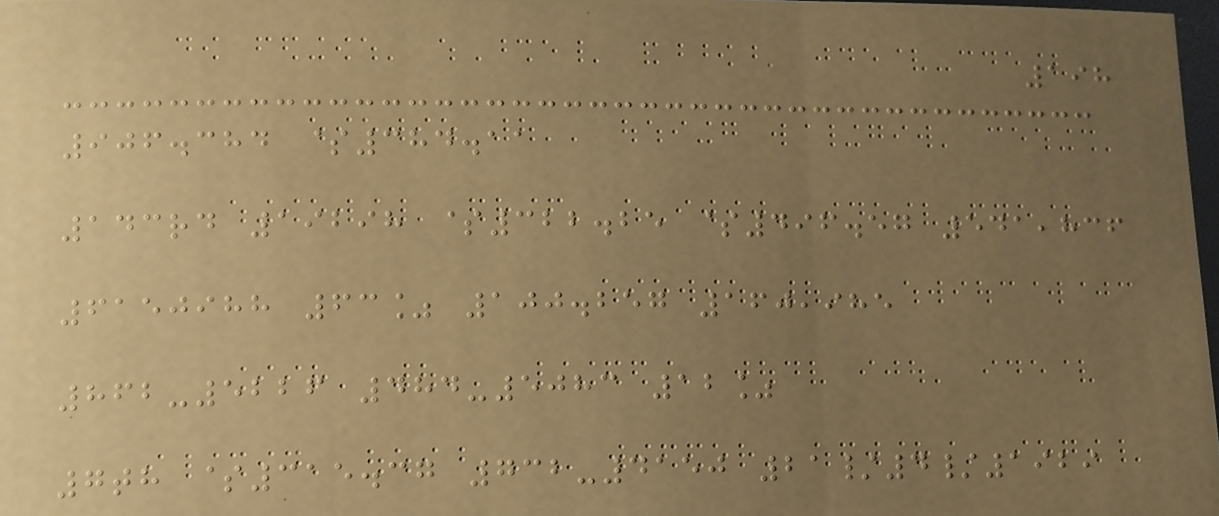198
906.384 $384.11
143rd 19298 $322.25 $496.57 541,836
6150988 63% 100.257 160,985
862-5226 484-5083 12%
7th $315.37 732-4150 21/4/1929
